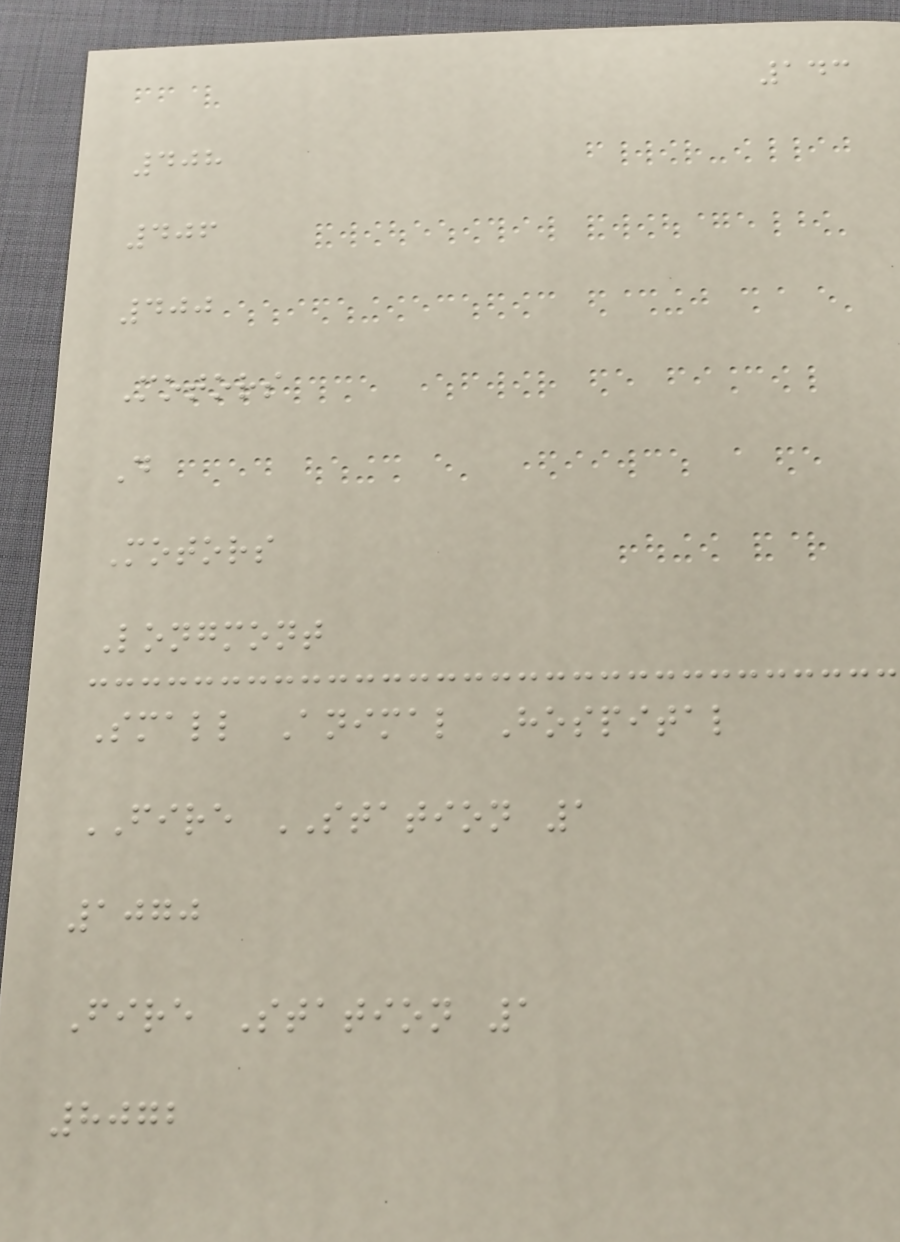143
408
406
400
Motors
D
Motors
Longmont
Small Animal Hospital
FIRE STATION 1
1070
Fire Station 1
8072
